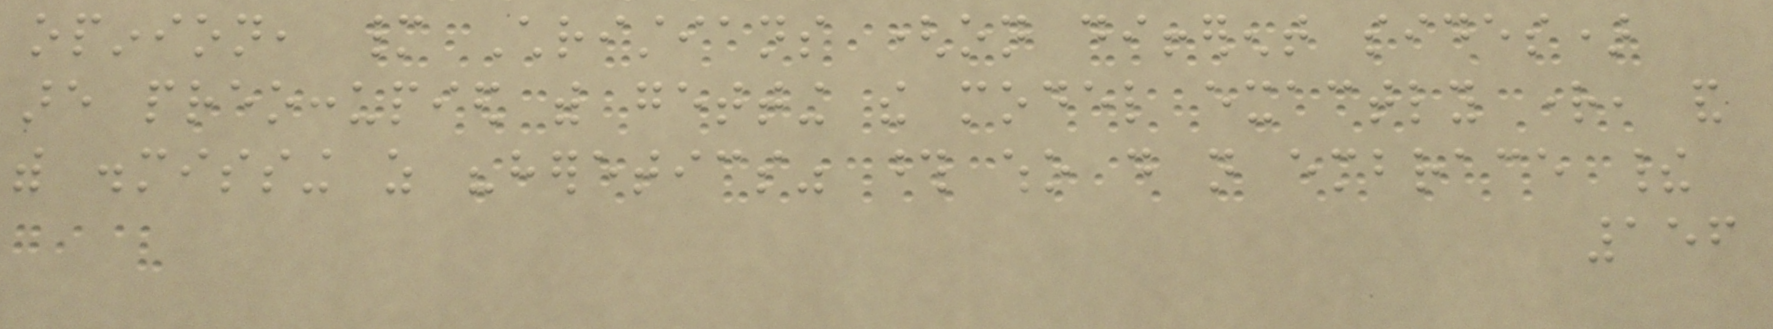opinion, many Christians (on different sides)
are preoccupied with getting the model exactly right, and
with dismissing as "heretics" those who do not embrace their
156
